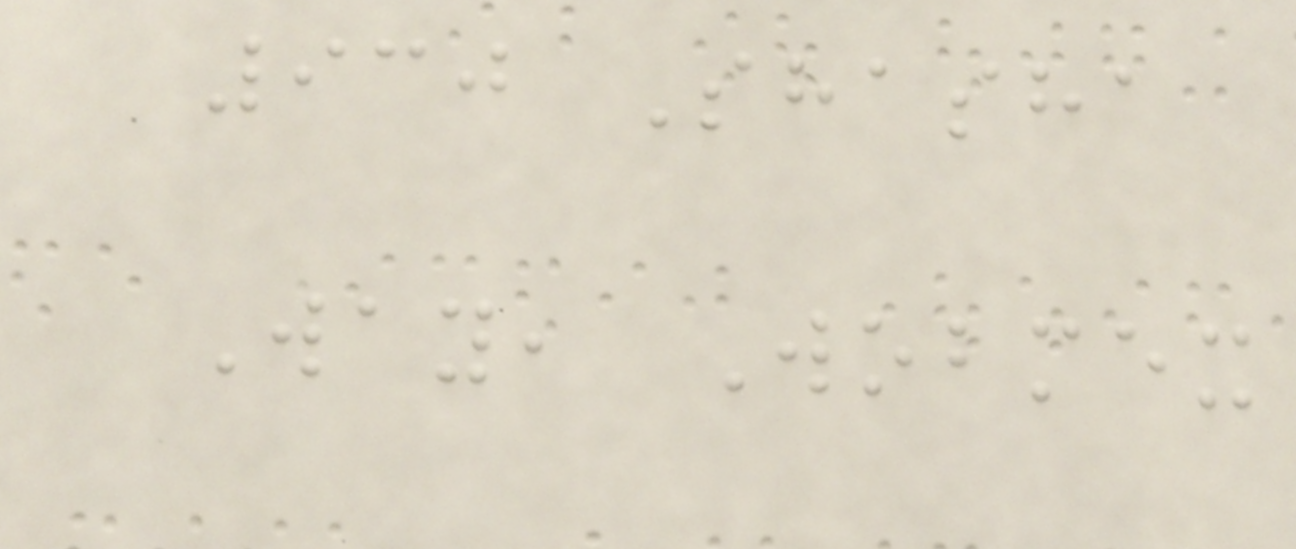930 Shasha
Way, Wobmex
